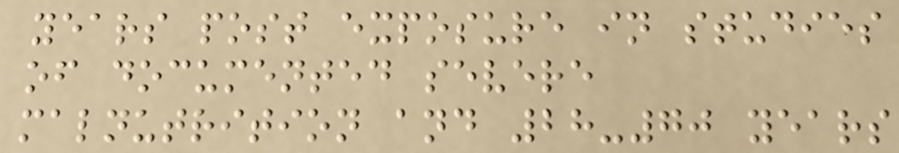years post exposure in studies
of documented severe
malnutrition and 28-70 years
